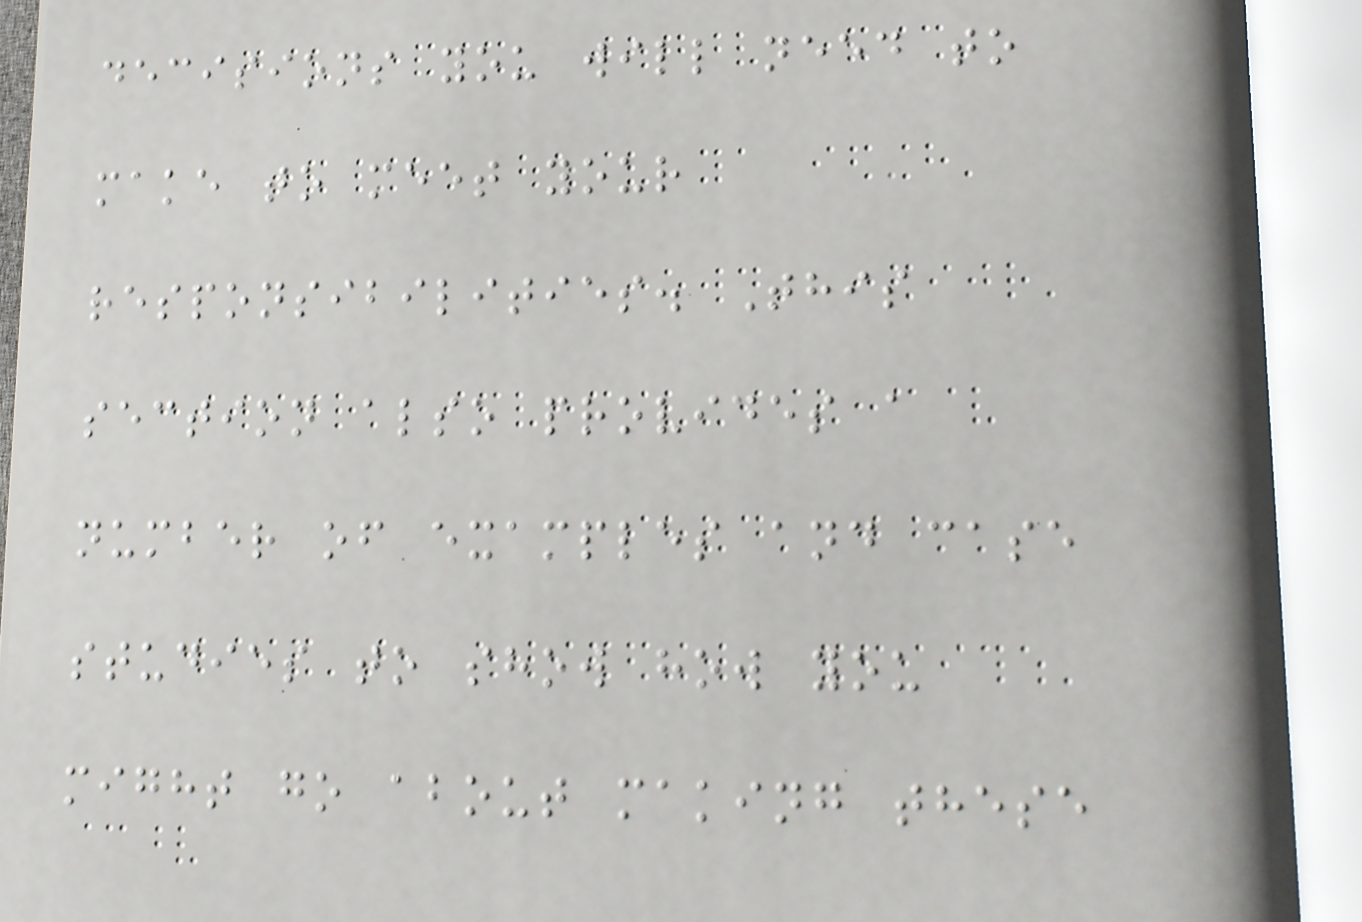decisions you will need to
make to meet your
responsibilities. This
section also provides a
number of examples and case
studies to show how you
might go about making these
